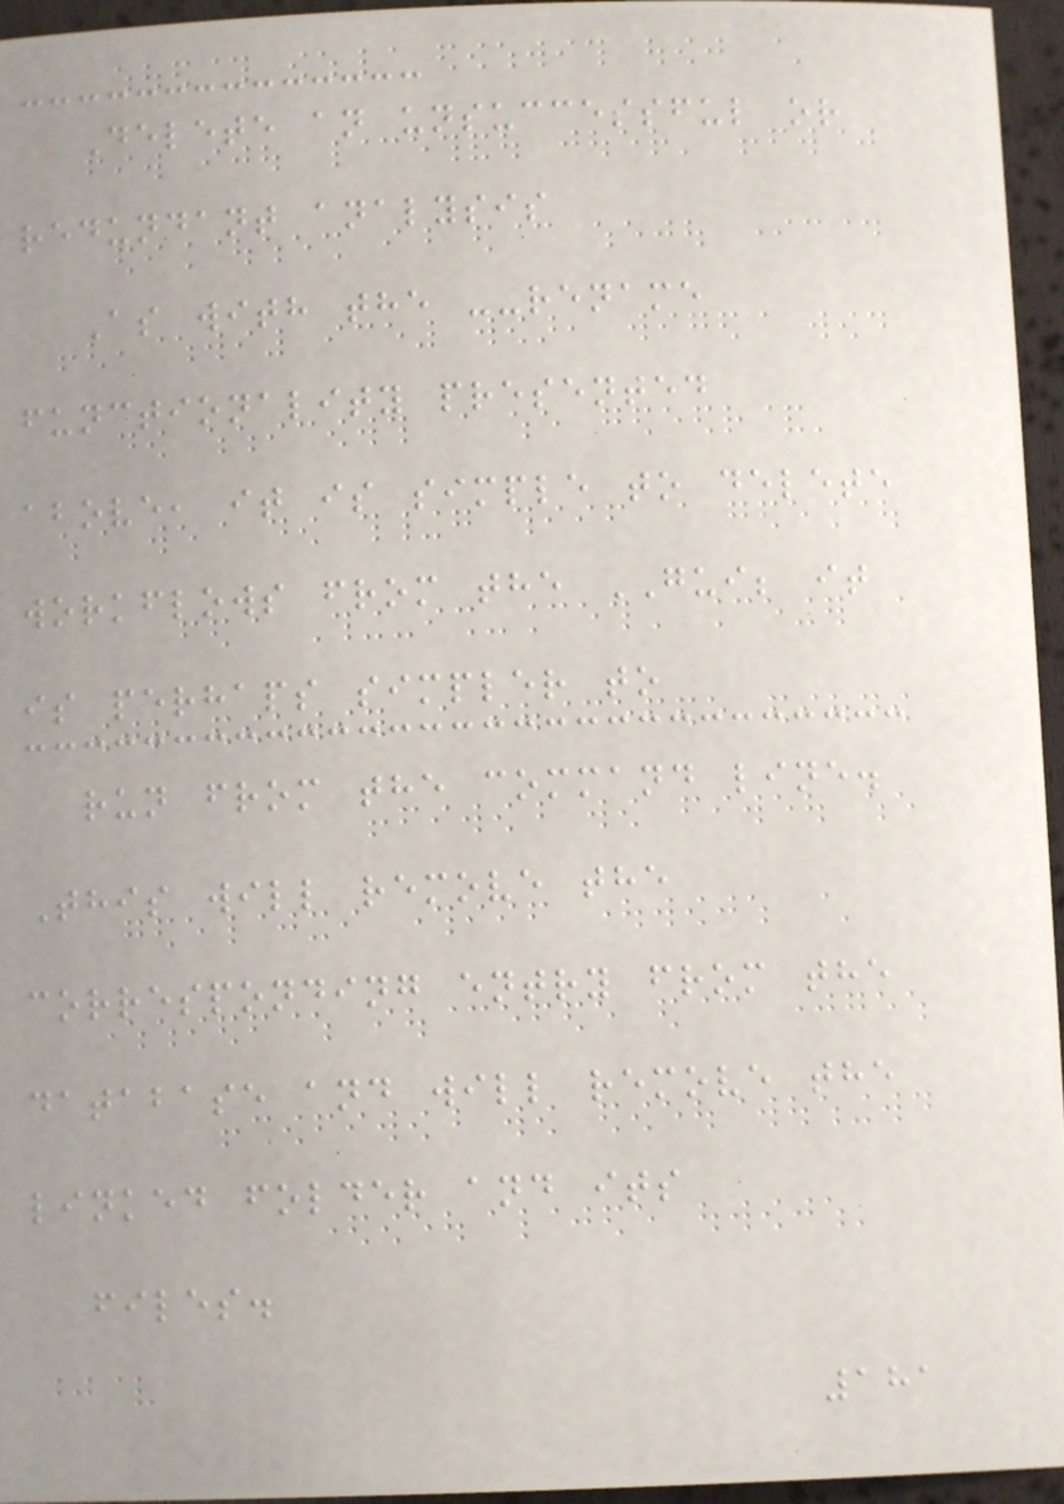Delete an unsuccessful or
redundant analysis
As with the --rename
functionality presented
above, it is simple to delete
workflows from the GUI; it
is perhaps simpler to
run from the command line.
This will remove the
corresponding entry from the
database and will remove the
linked folder and its
files.
181
